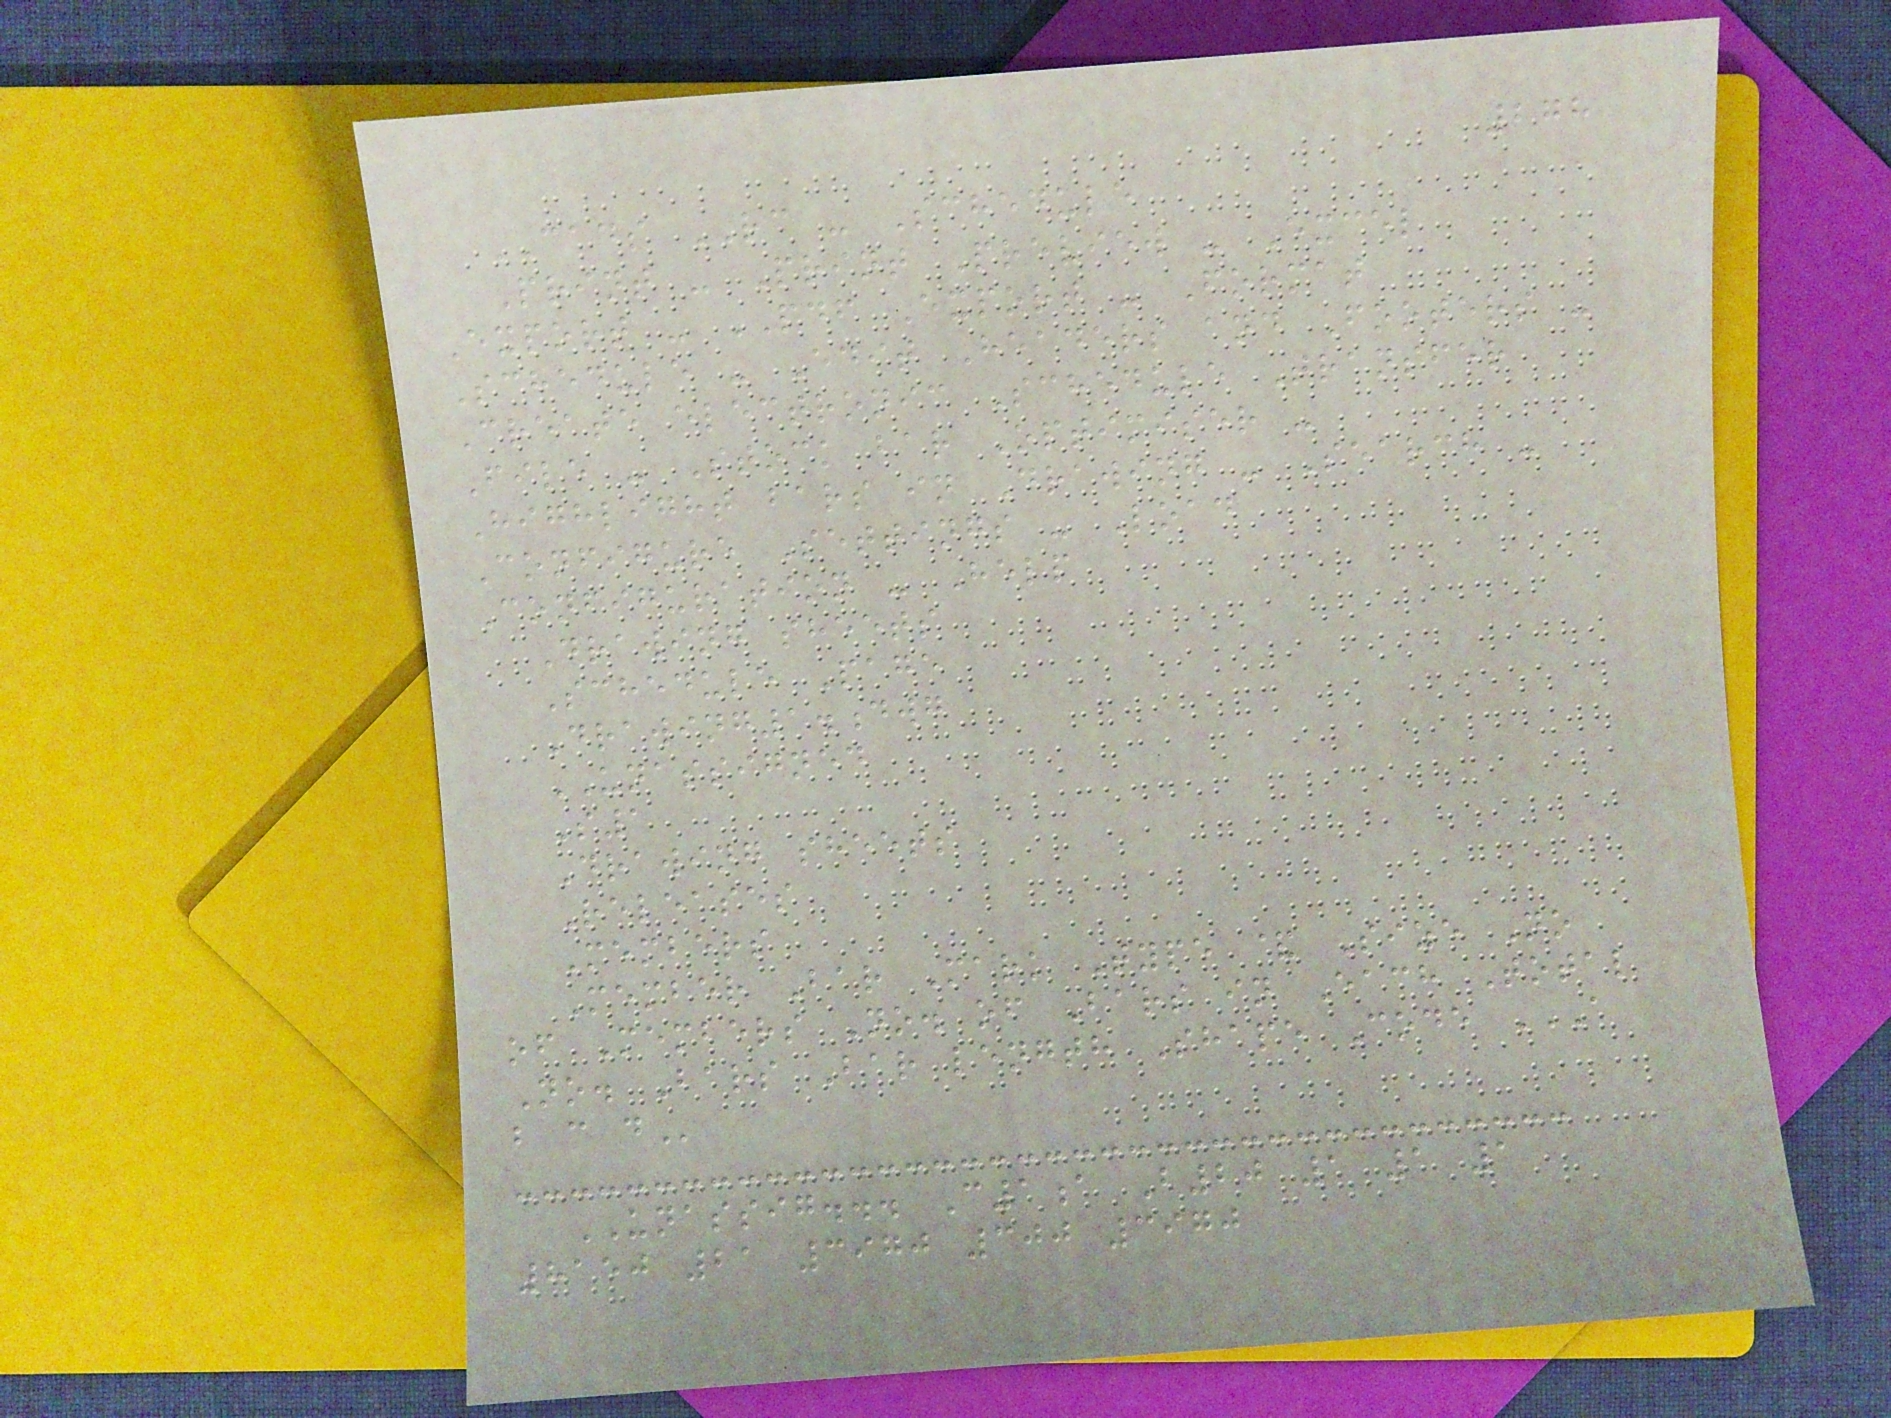278
CADS RC - Schedule
Print - Print Preview - Excel
Export - PDF Export - Format
Schedule - Edit Headers and Footers -
Create electronic Schedule Transfer
File - Stock bar Optimiser -
Highlight bars in Drawing - Search -
Configure Settings - Load
Configuration - Help
Drawing sheets
Schedule Page
Drawing1.dwg
UNASSIGNED
S1
Drawing sheets
Releases
Members
Member Bar Mark Type & Size No
of Members No. of Bars in Each Total
No. Bars Bar length Shape Code A
B C D
UNASSIG... C1a B20 1 1 1
8150 21 3970 300 3970
